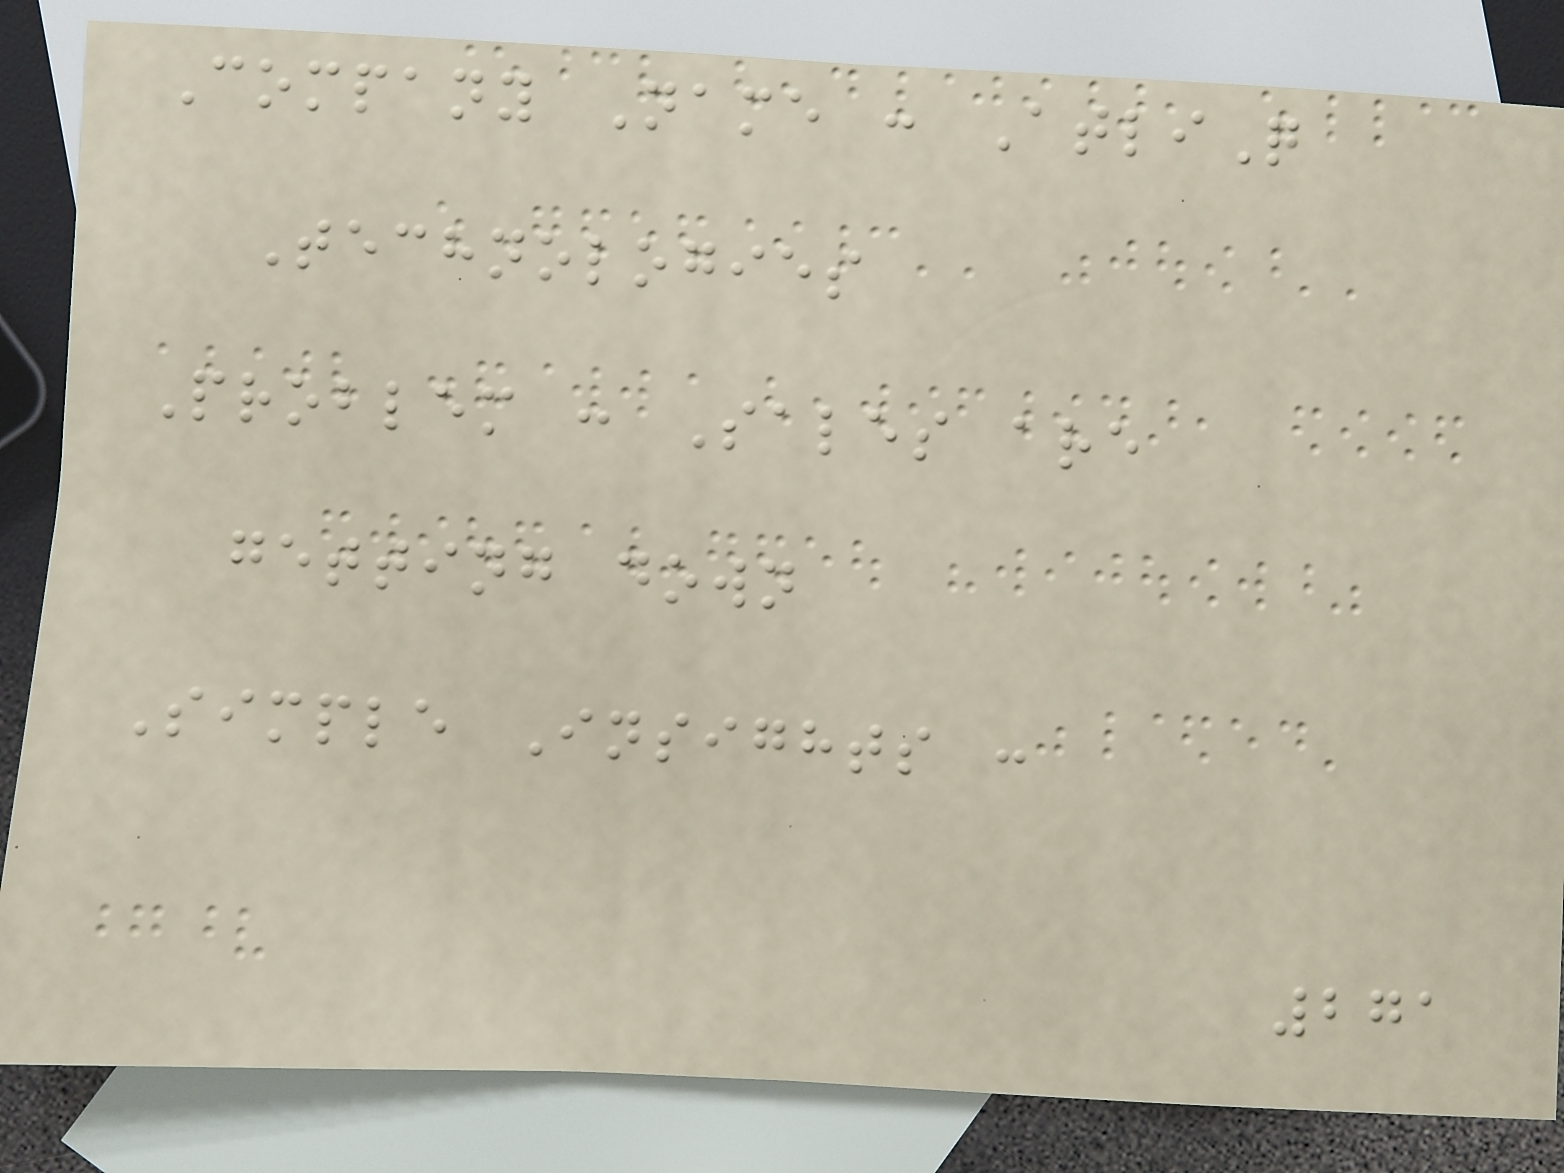Company Name : AtliQ
Technologies
Problem : Sales are
getting down
Simple Insights :
271
